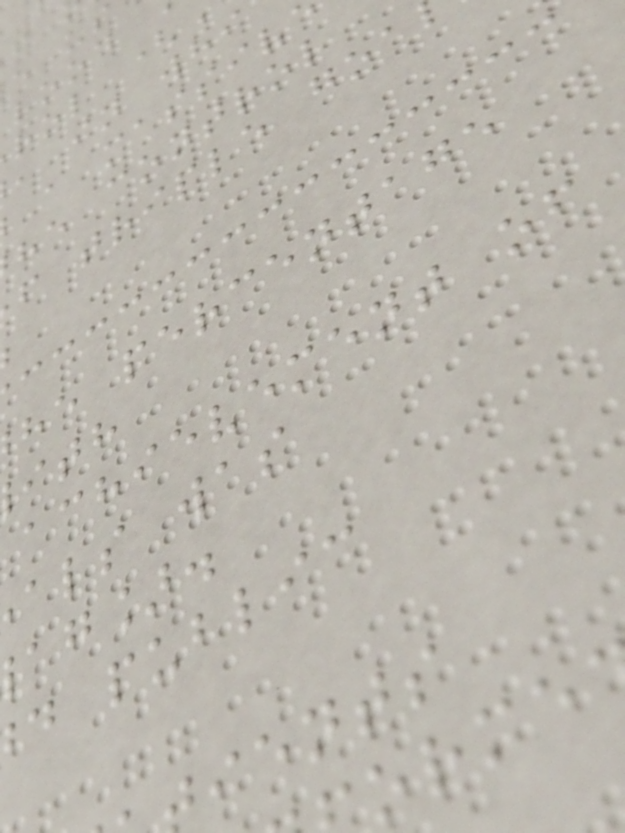, in whi
a massiv
he control
f triple goa
he percentage
achievement of
als was
ag].
d public
ients
